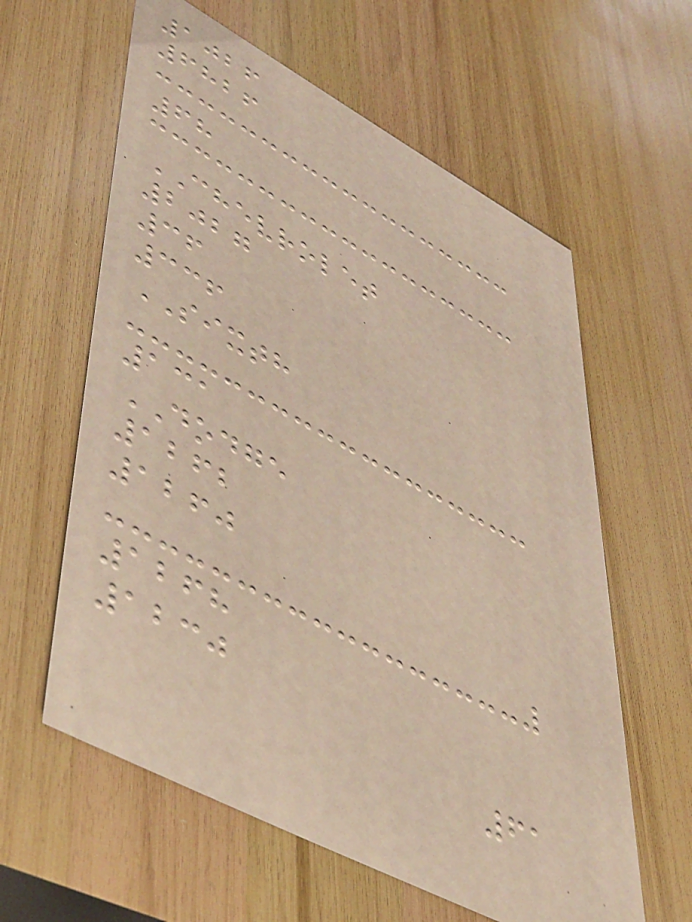1026
6826
68
CHEVROLET
2027
36
336
SIXTH
131
DODGE
1262
1260
1268
1230
61
